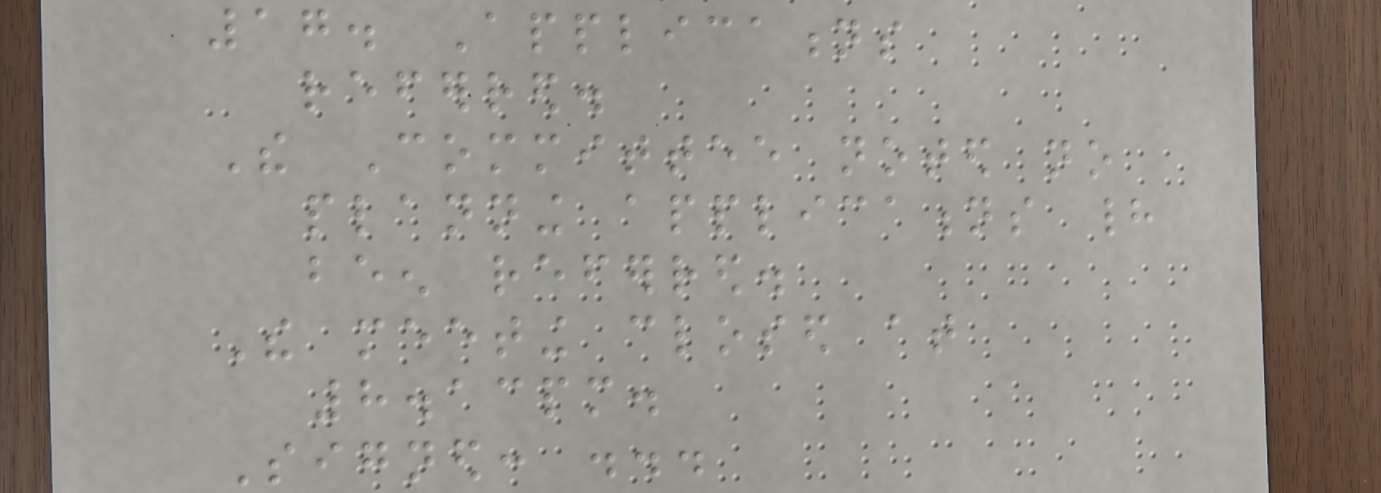17. Applications
referred.
The Committee noted no
planning applications had
been referred.
The meeting closed at
8.13pm.
Signed: ...
